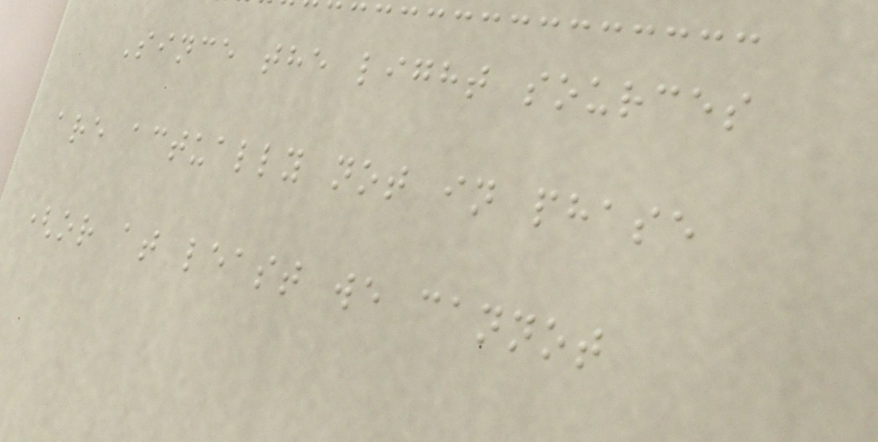Since the light sources
are actually not in phase
(or at least we cannot
